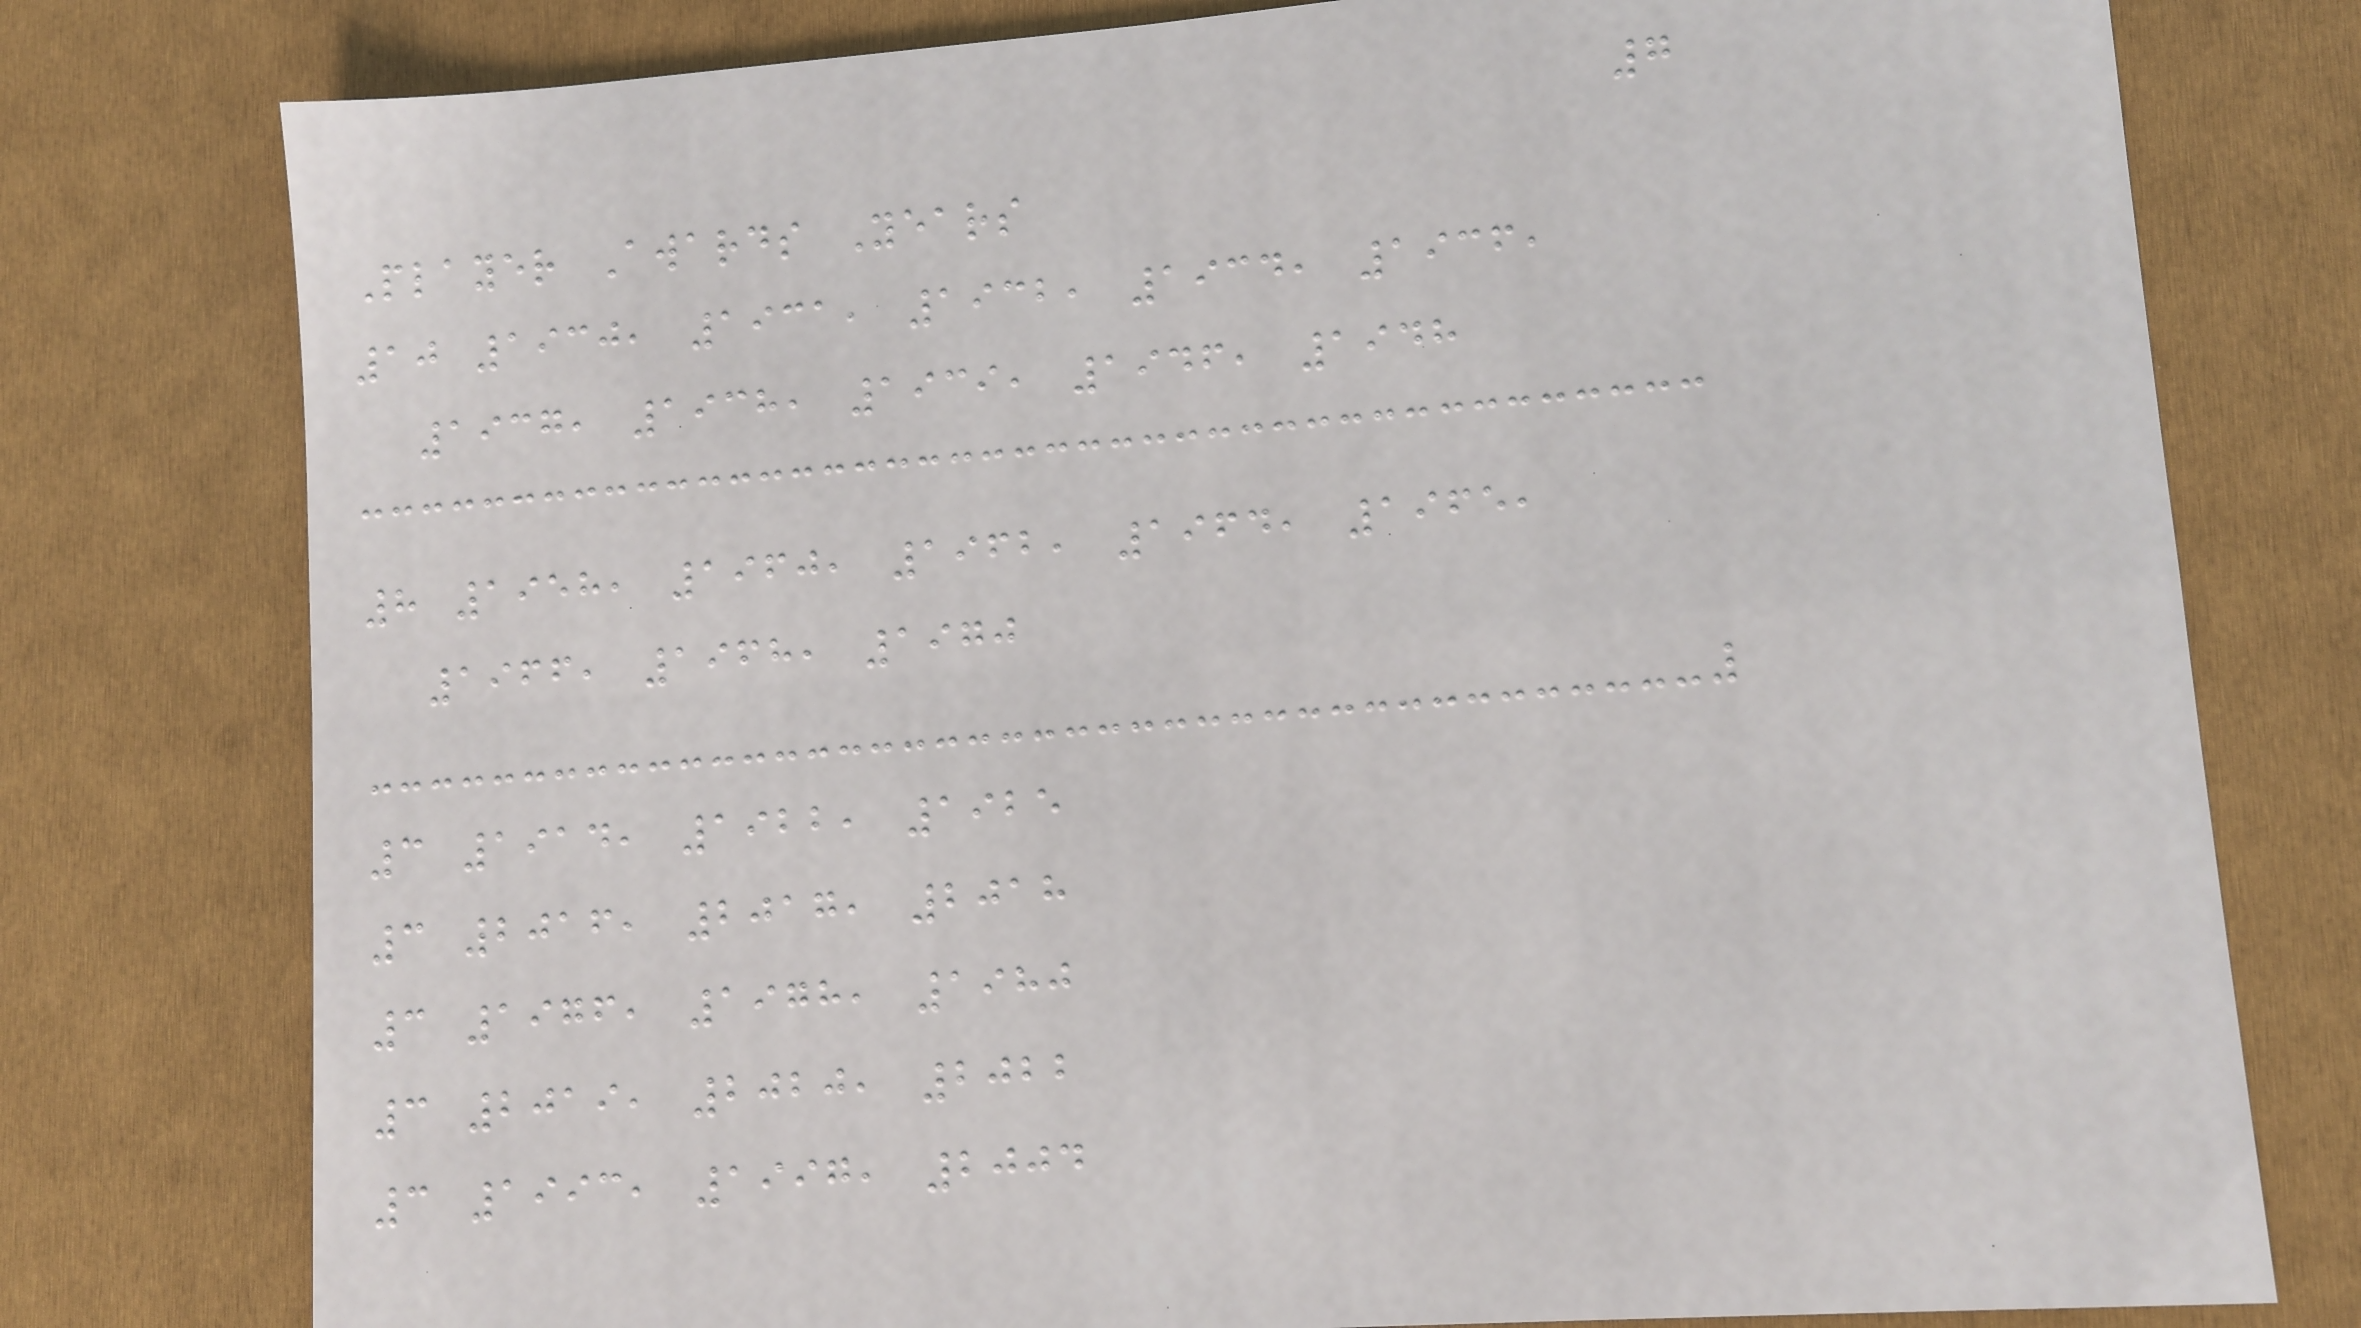7
Player Awards Years
10 1930, 1931, 1932, 1934, 1936,
1937, 1938, 1939, 1946, 1948
8 1958, 1960, 1962, 1964, 1965,
1966, 1968, 1970
3 1914, 1922, 1925
3 2016, 2017, 2018
3 1976, 1978, 1980
3 2019, 2020, 2022
3 1993, 1997, 2004
